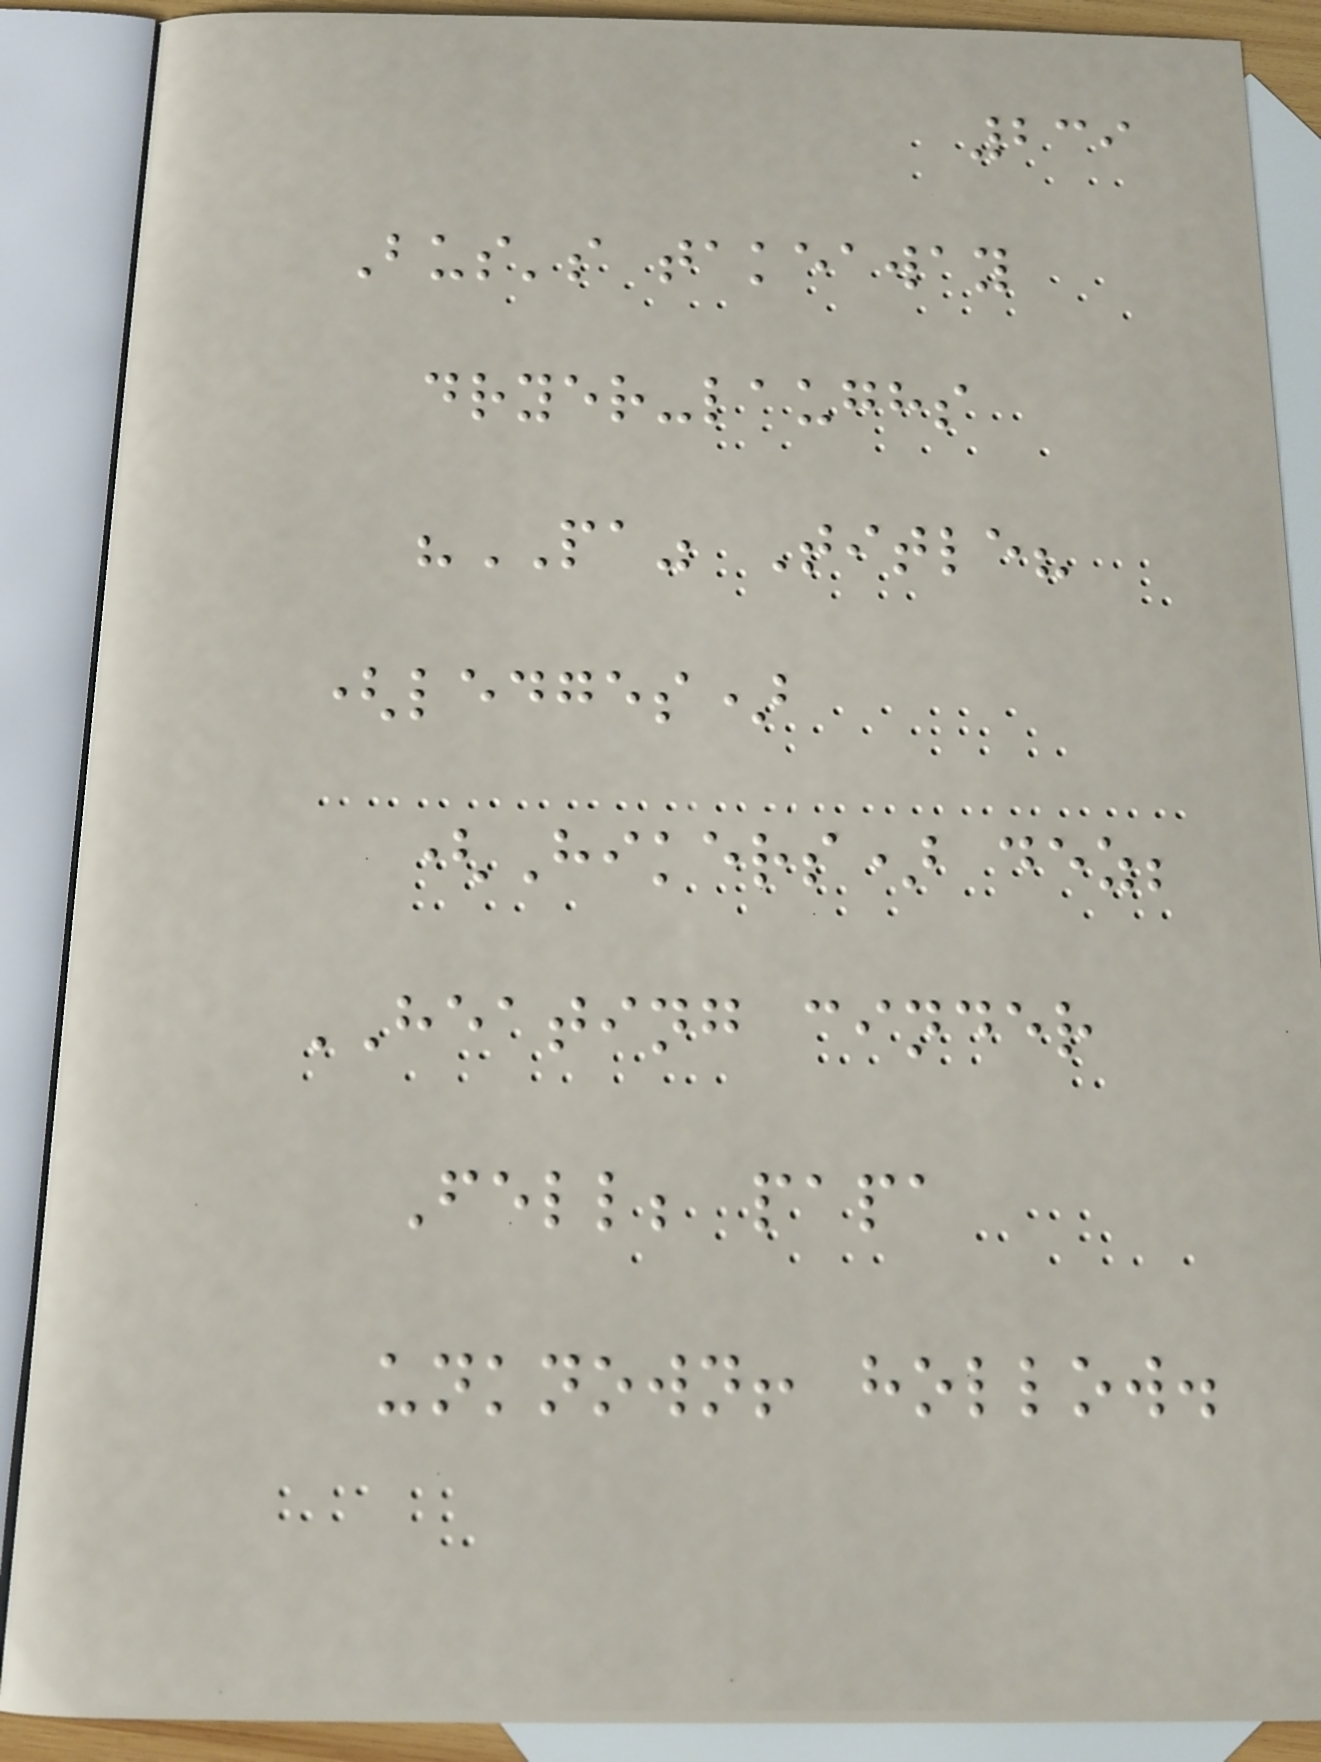239
Bus's takeaway
dryer-laughs
"PA" Title?
(ledges)
(Hikers) dez;
HEATING cinder
Fell; papa
unknown! hollow.
